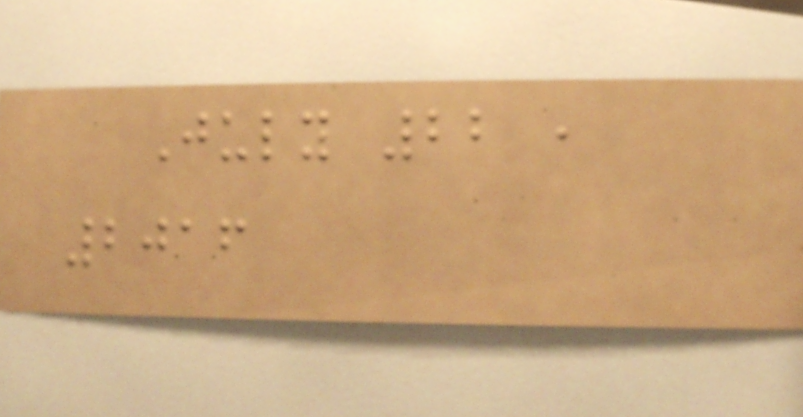July 22 ,
2016
